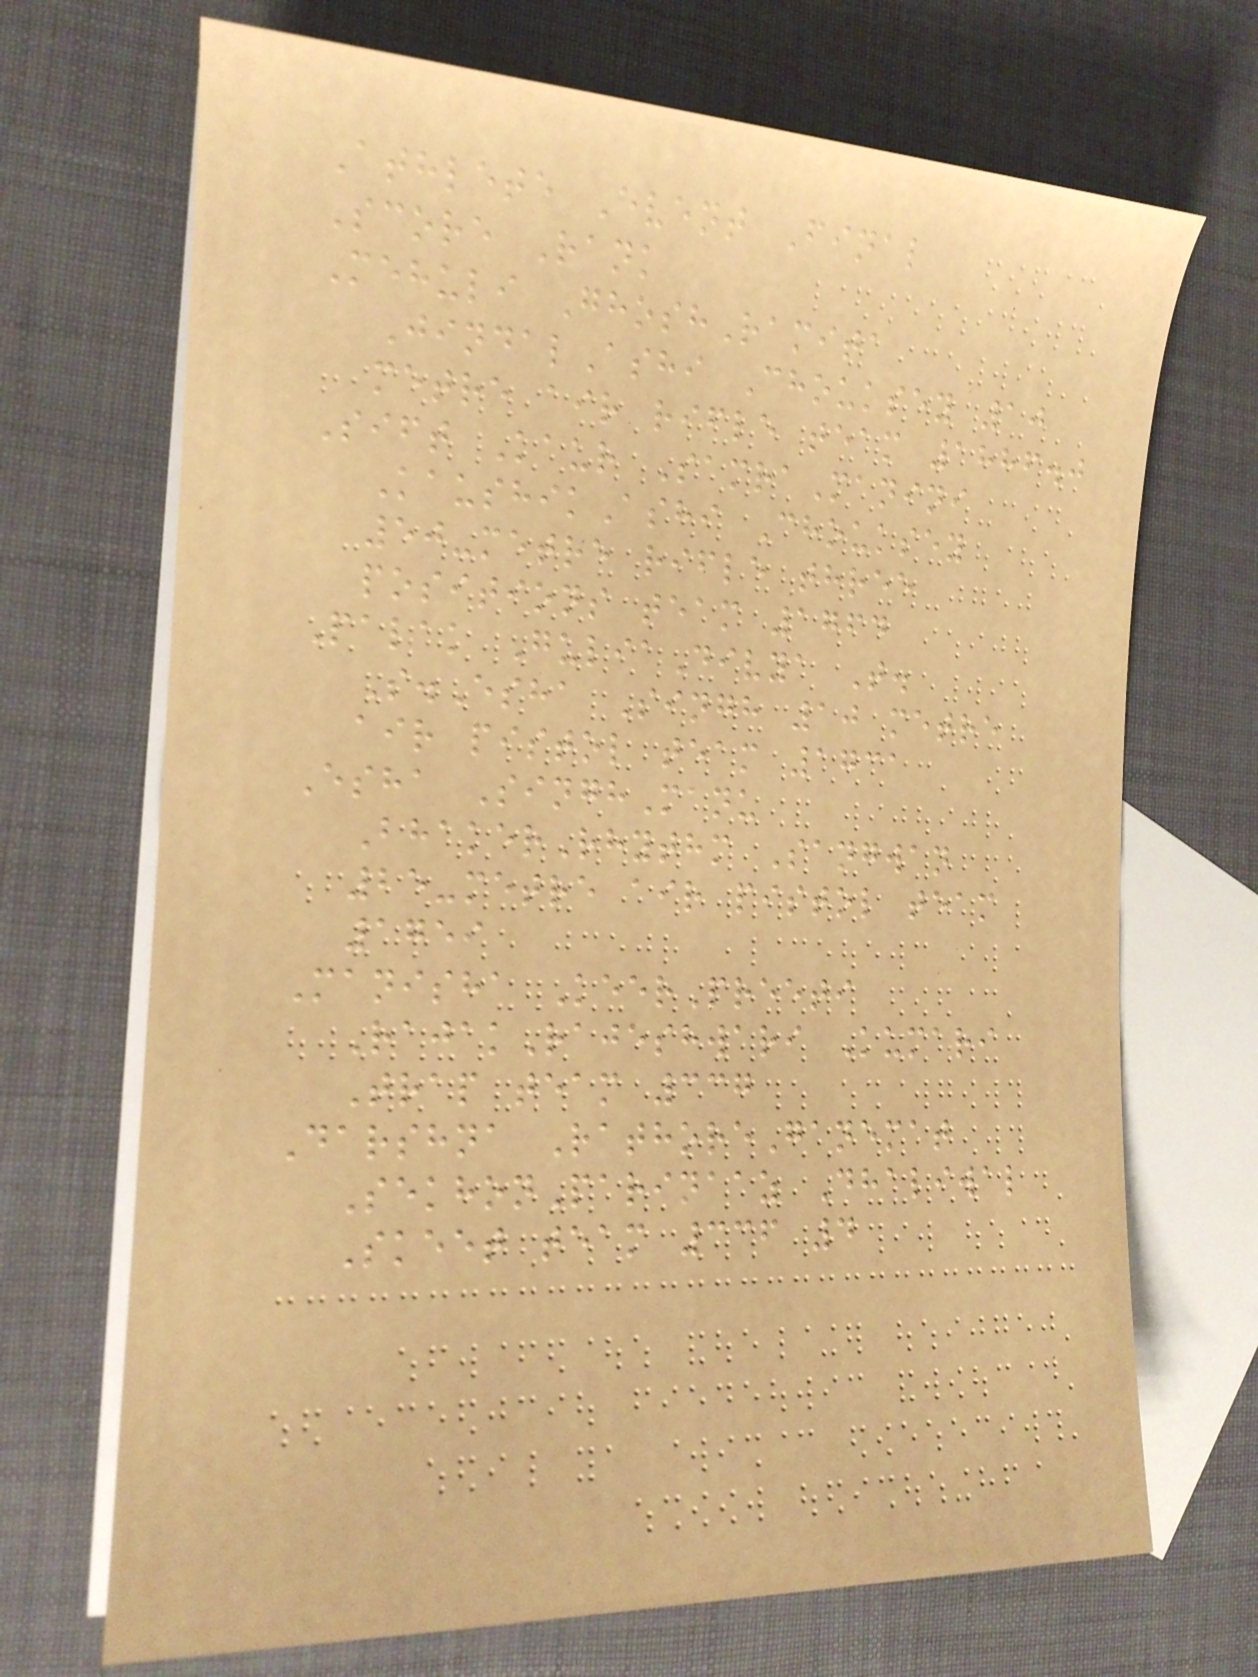Athlete Event Final
Score Rank
Mehuli GhoshRamita
JindalAshi Chouksey 10
metre air rifle team 1886.0
Sift Kaur SamraManini
KaushikAshi Chouksey
50-metre rifle three
positions team 1764
Palak GuliaDivya T.
S.Esha Singh 10 metre
air pistol team 1731
Esha SinghManu
BhakerRhythm Sangwan
25-metre air pistol team
1759
Manisha KeerPreeti
RajakRajeshwari Kumari
Trap team 337
Darshna RathoreGanemat
SekhonParinaaz Dhaliwal
Skeet team 336 4
